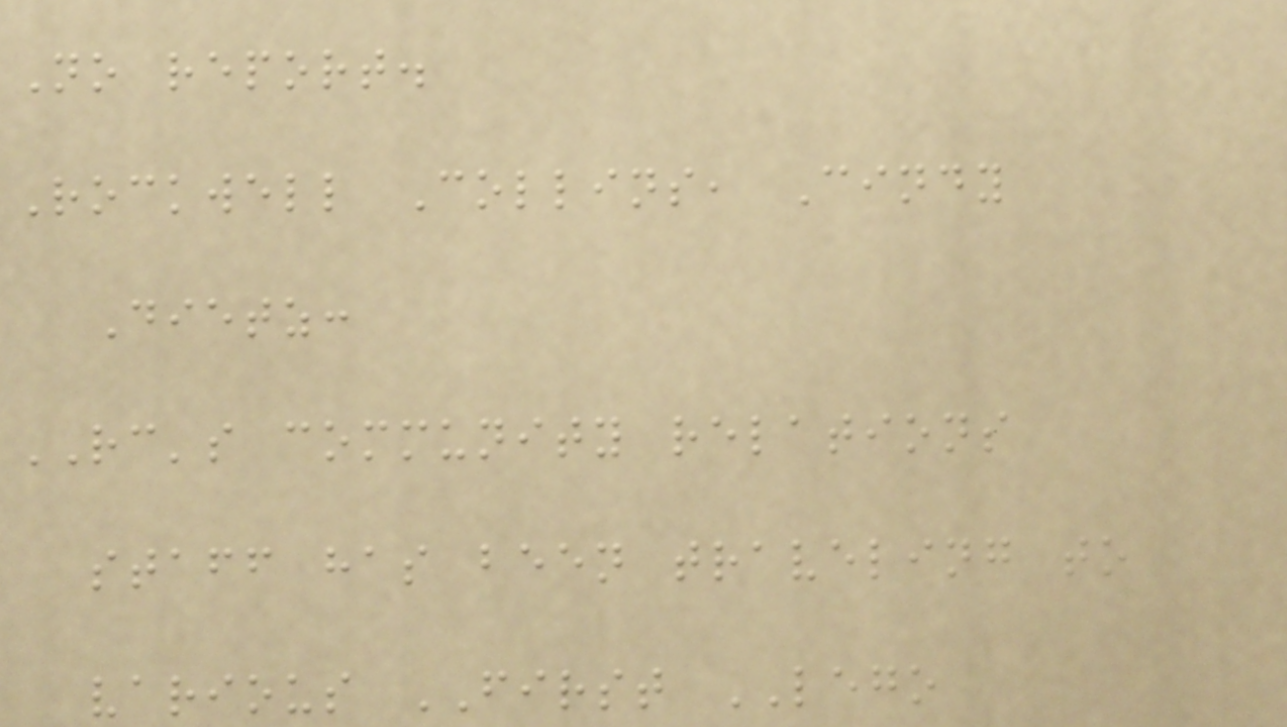No report.
Rockwell Collins, Cindy
Dietz:
RC's community relations
staff has been traveling to
various FIRST LEGO
